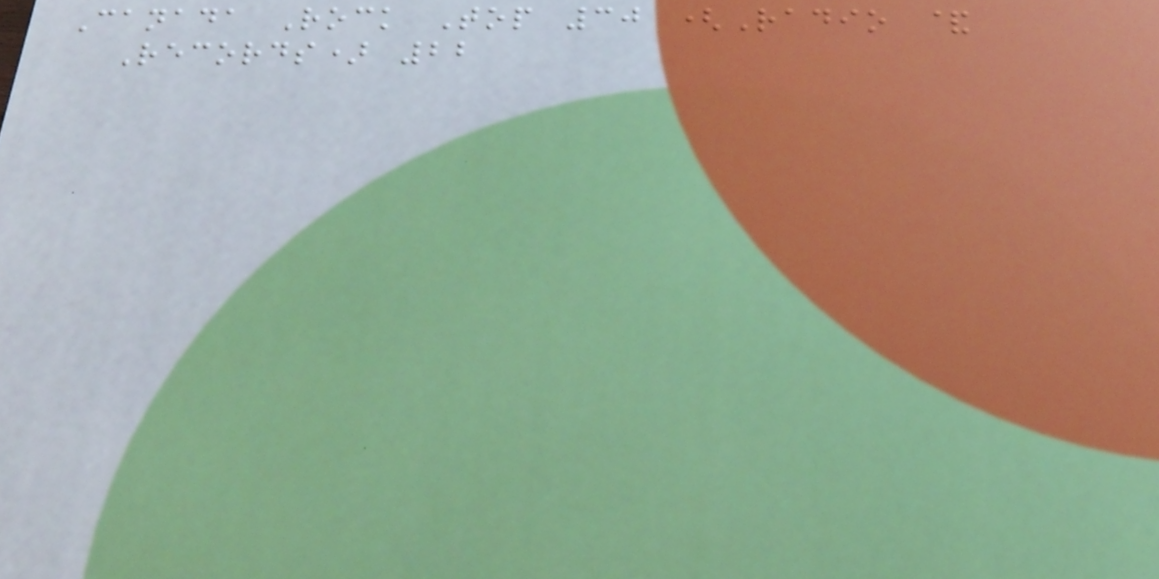Canada Rock Top 30 (Radio &
Records) 22
